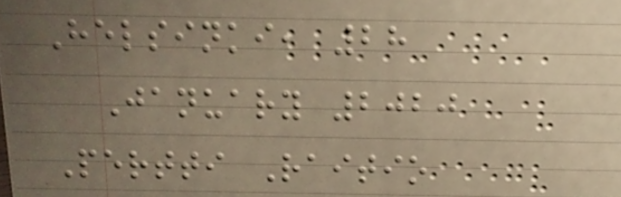Helsinki, 28
January 2020
Pertti Raitio
